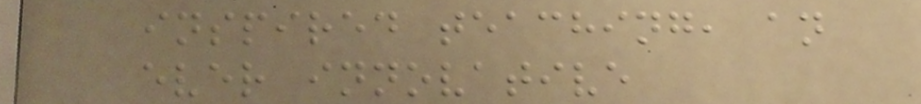inspired teaching, an
ever innovative
